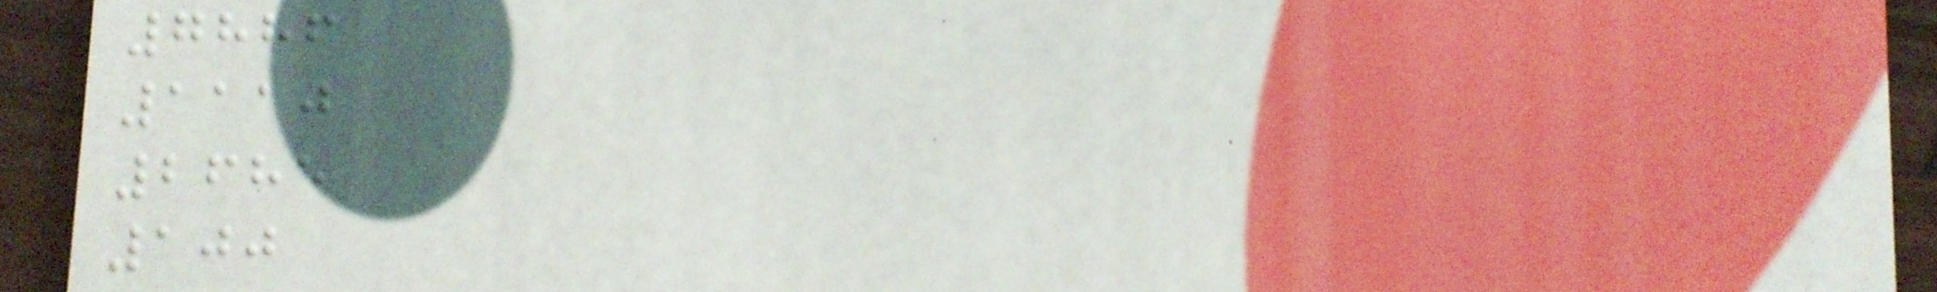7886
1110
2685
100
